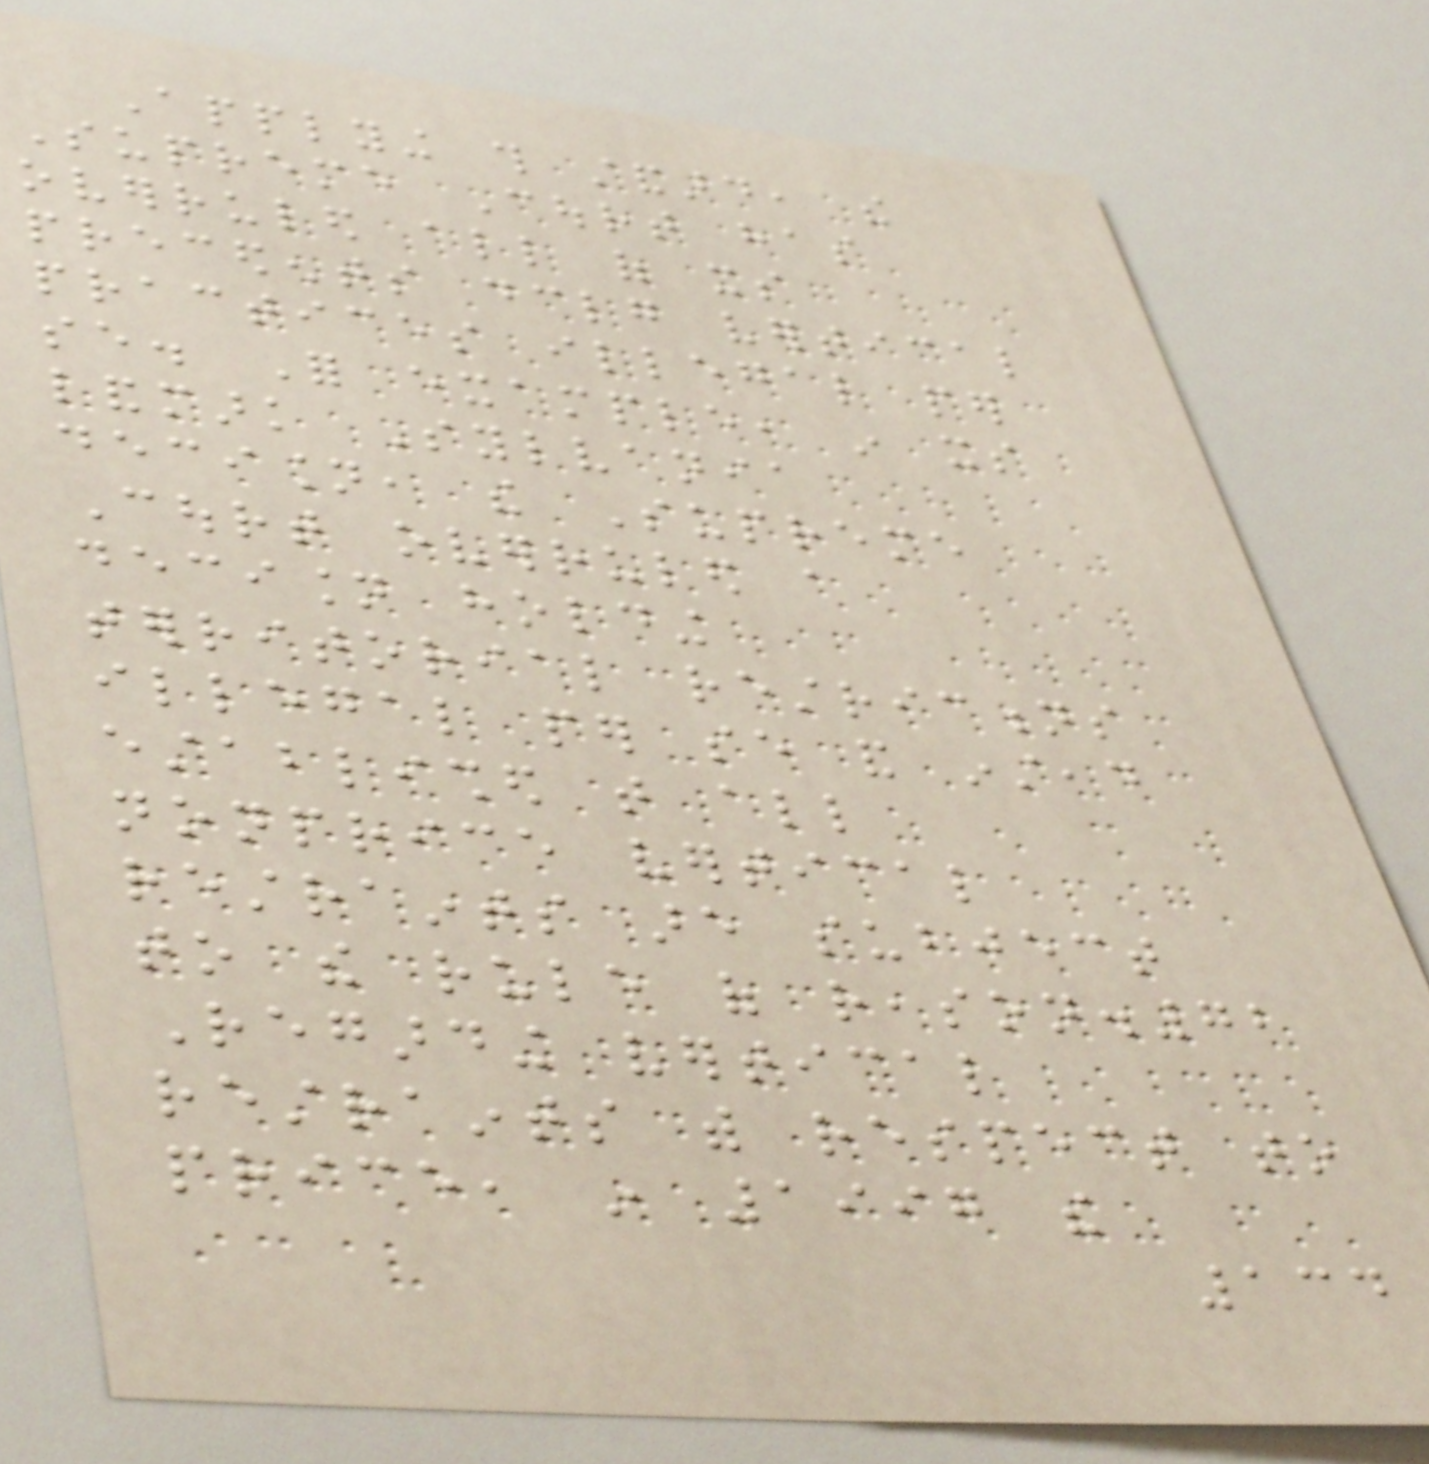Applying this standard, the
Supreme Court has
overruled all of its
precedents declaring vertical
practices illegal per
se. For example, in its
landmark Sylvania
decision, the Supreme
Court overruled a
decision holding
territorial restrictions
illegal per se and instead
established that all
nonprice vertical
restraints are subject
to the rule of reason.72
Regarding vertical
restraints with respect to
price, in 1997 the
134
